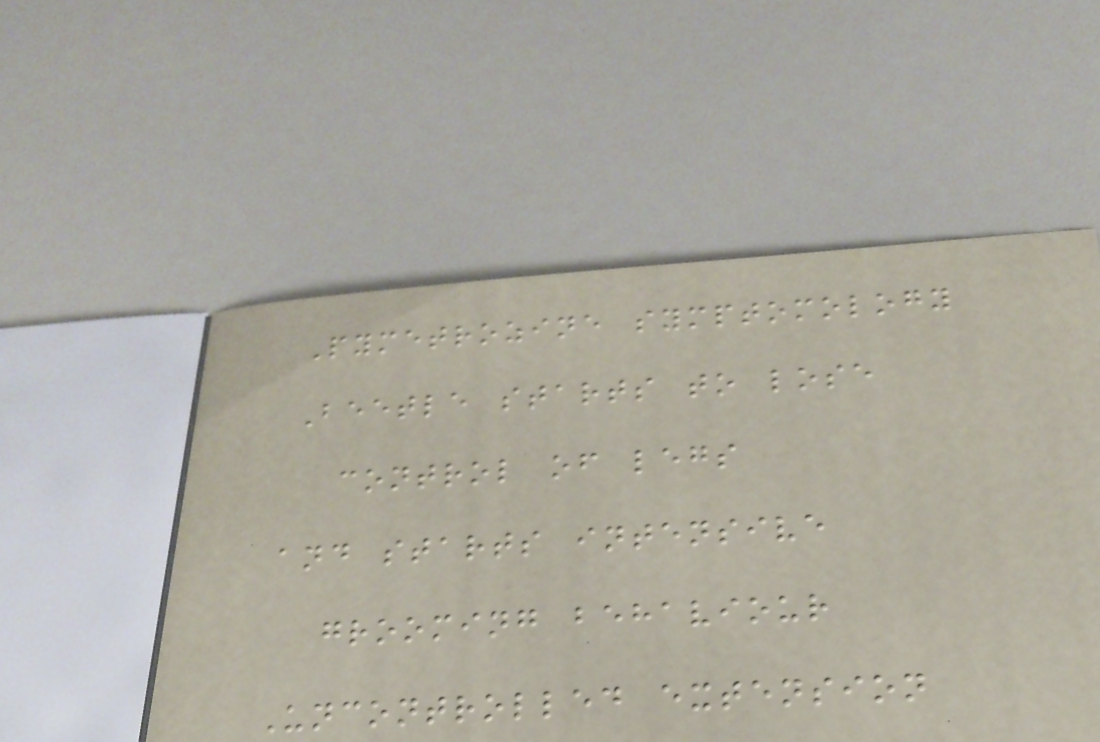Pymetrozine symptomology
Beetle starts to lose
control of legs
and starts intensive
grooming behaviour
Uncontrolled extension
